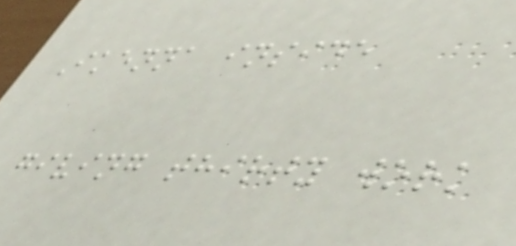Ikenna inside
giving thirty work
